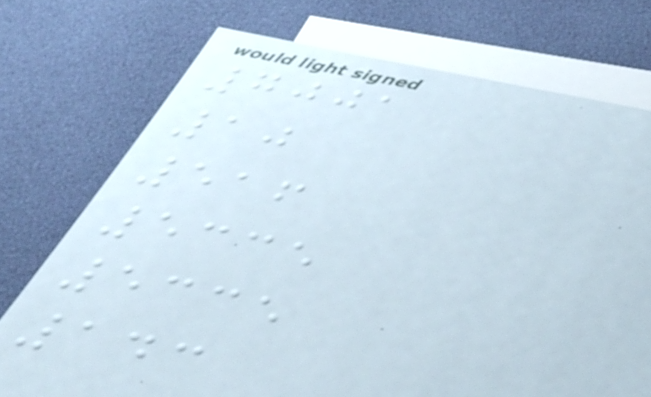7001
10
516
5335
5335
143
